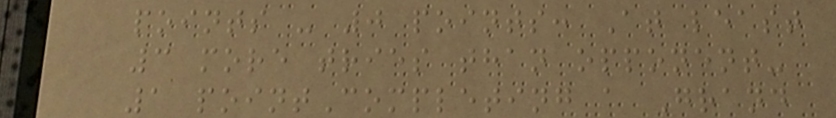points - 0 points: At least
3 more tries than opponent-
1 pointCompleting a Grand
